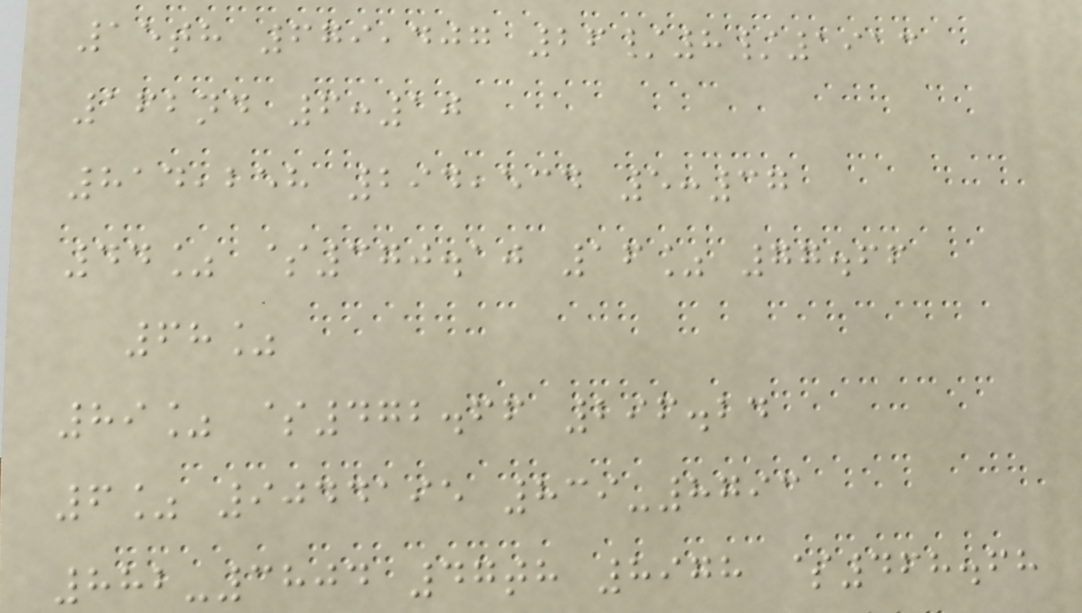15th 679,407 26/8/1913
162nd 6:10
814,258 294,534 5:37
44% $370.10 16% 77.66
68%
89% $472.66 296.24
6% 9044195 839-8793
882-3804 47th 8978 $468.68
